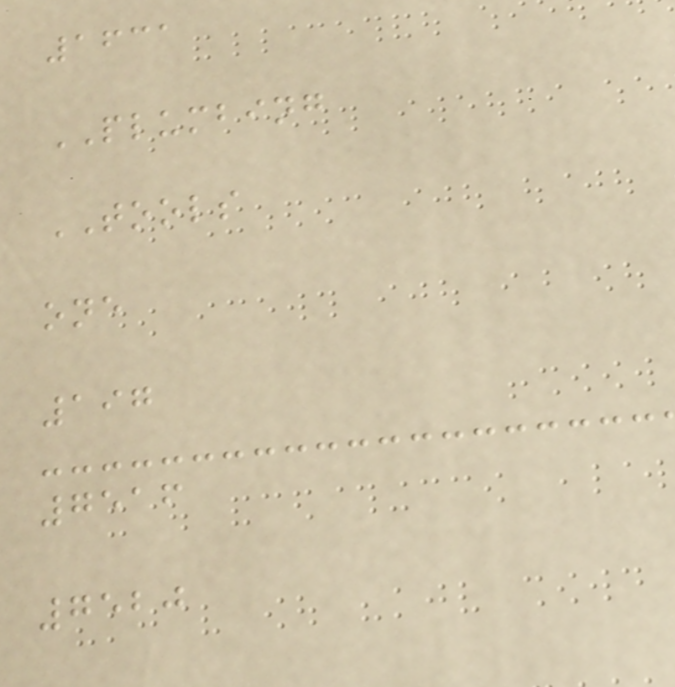1631
PLUMBING
TOOLS
one
197
7516
7520
